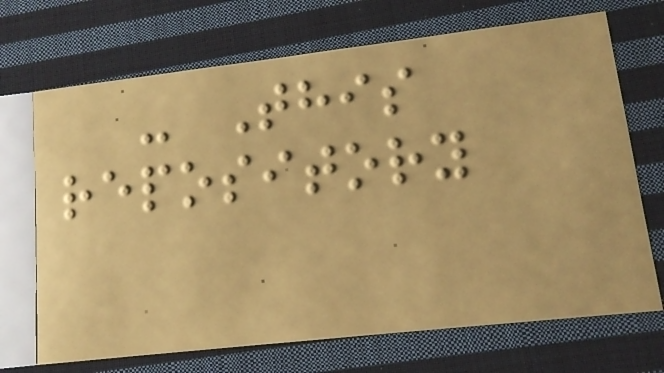- This
repository
